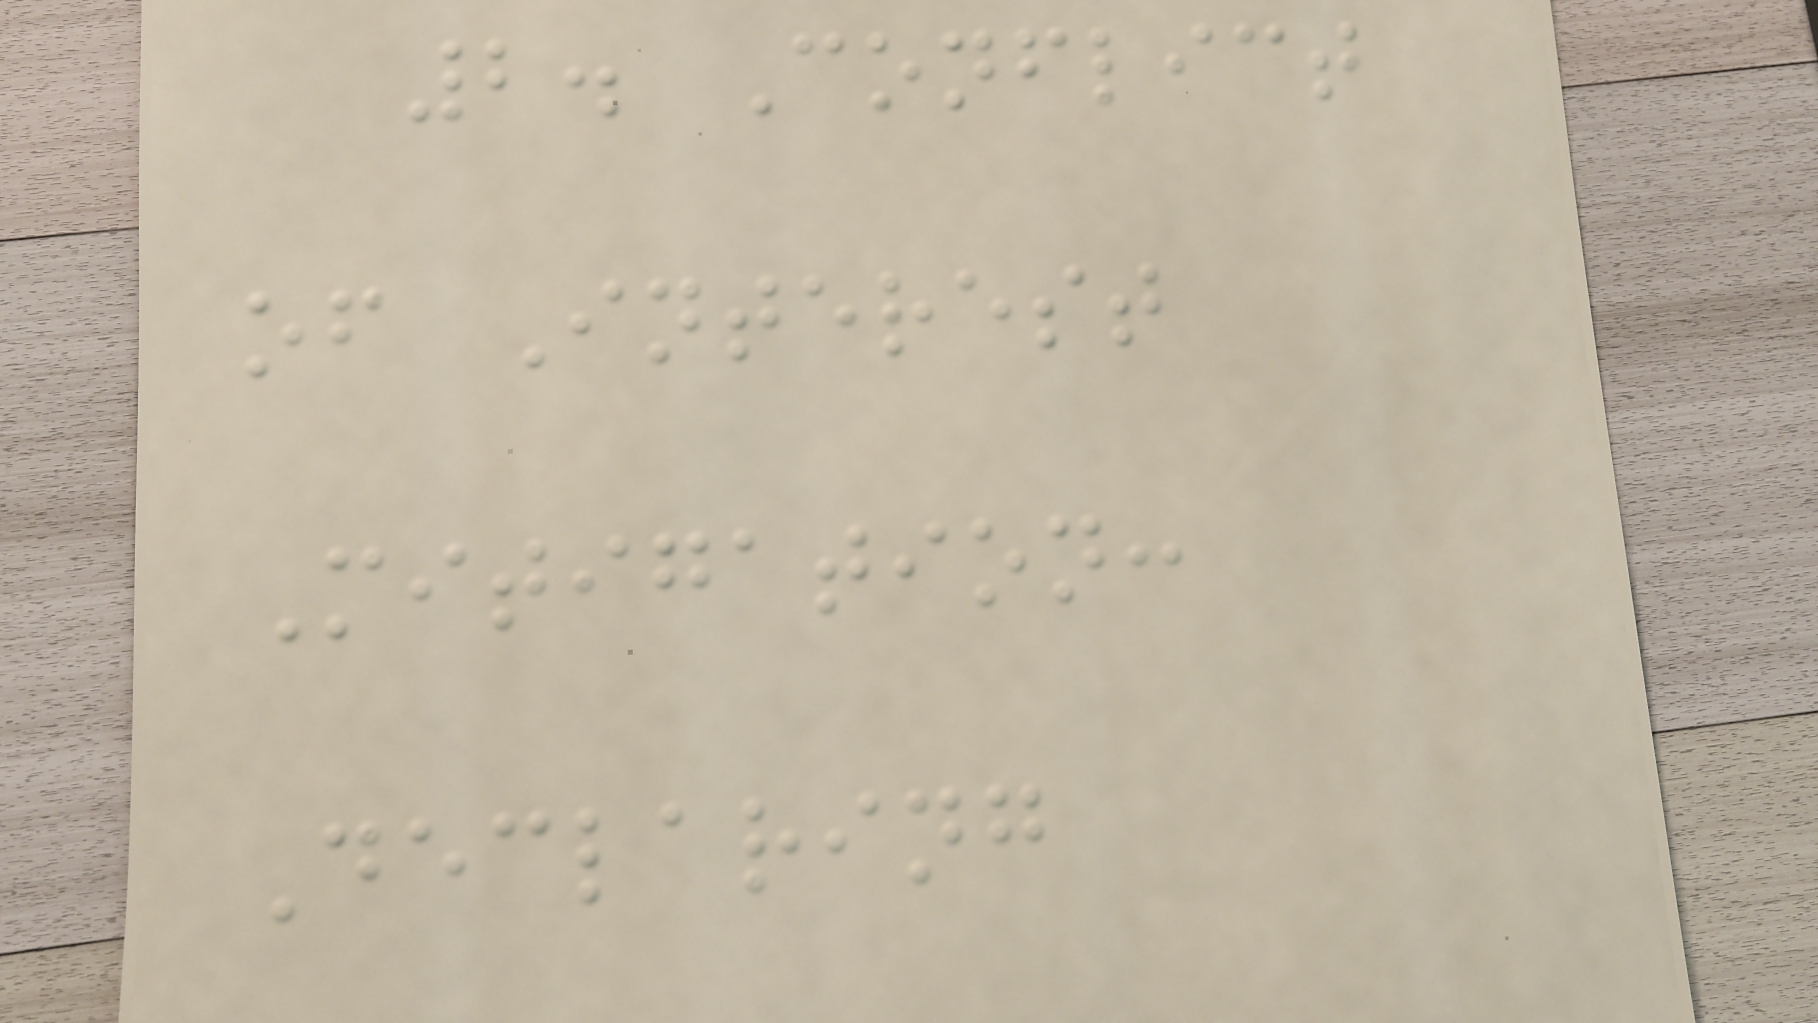2. Conflict
of Interest
Mitigation:
Declaring
